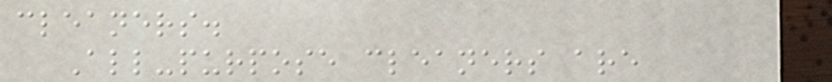cleaners.
All-purpose cleaners are
